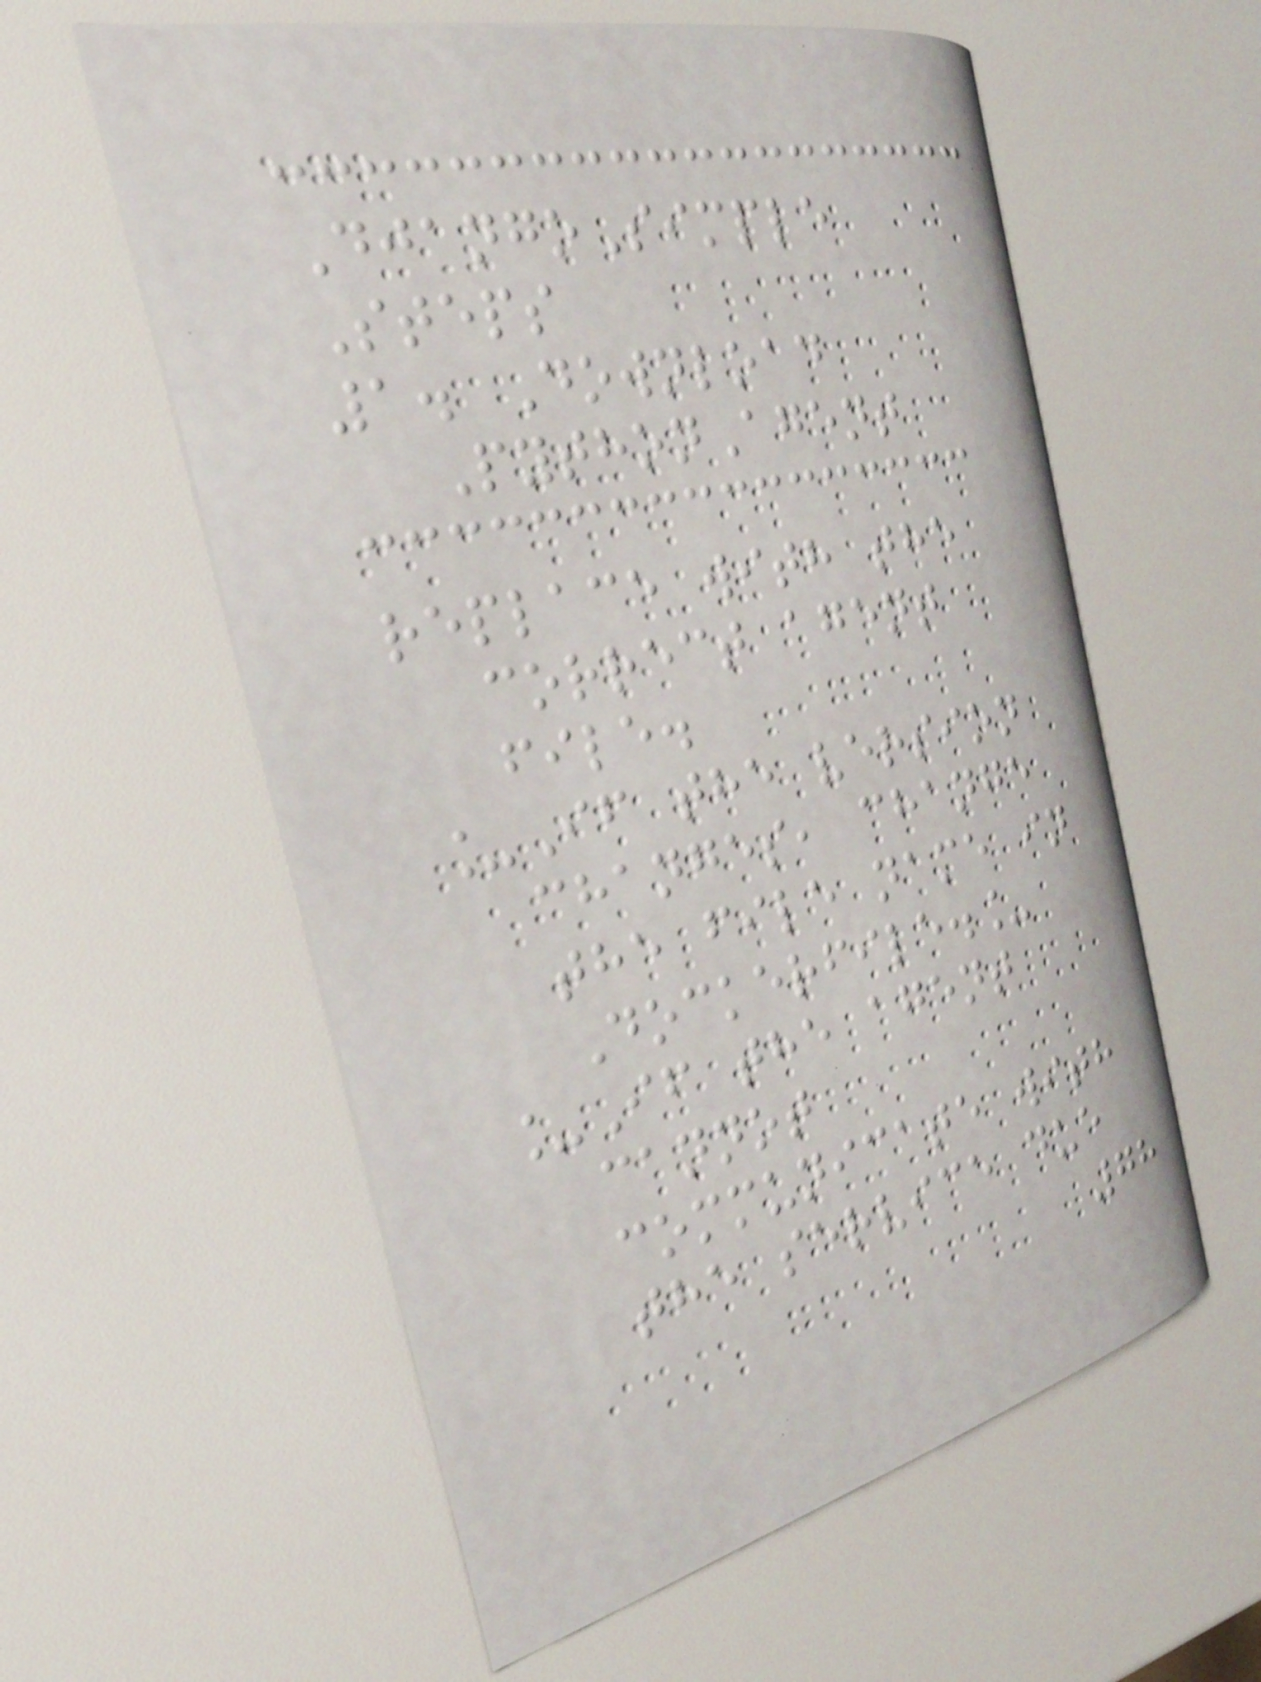DjangoSimple
Steps
1. Download
PythonAgent
replace with the
correct agent
file.
_If the version
changes, change
the file name in
Dockerfile._
_If the agent
cannot
communicate with
the service due
78
